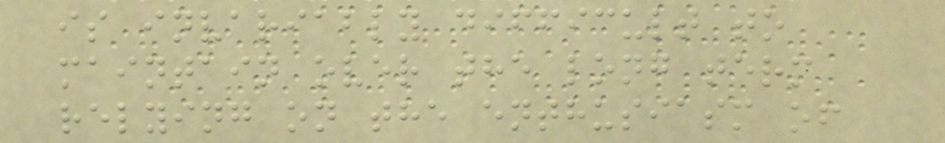is invariably difficult to
maintain over the long term
relying on the enthusiasm of
